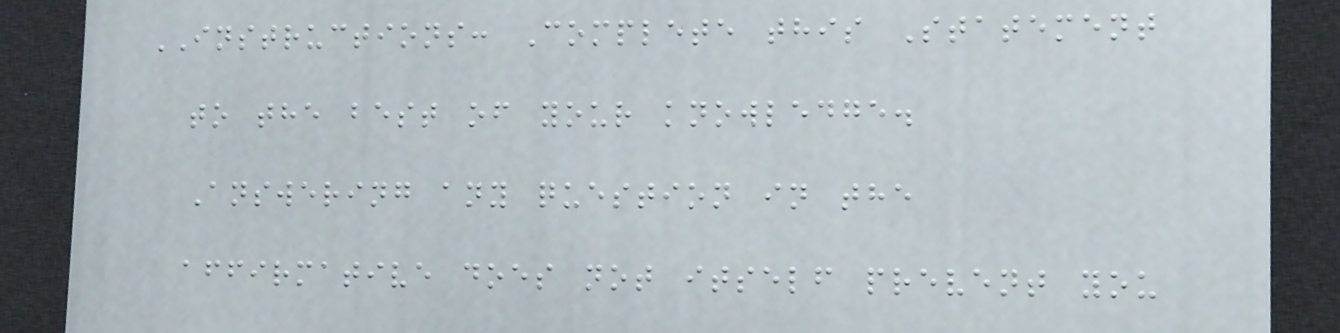INSTRUCTIONS: Complete this Statement
to the best of your knowledge.
Answering any question in the
affirmative does not itself prevent you
